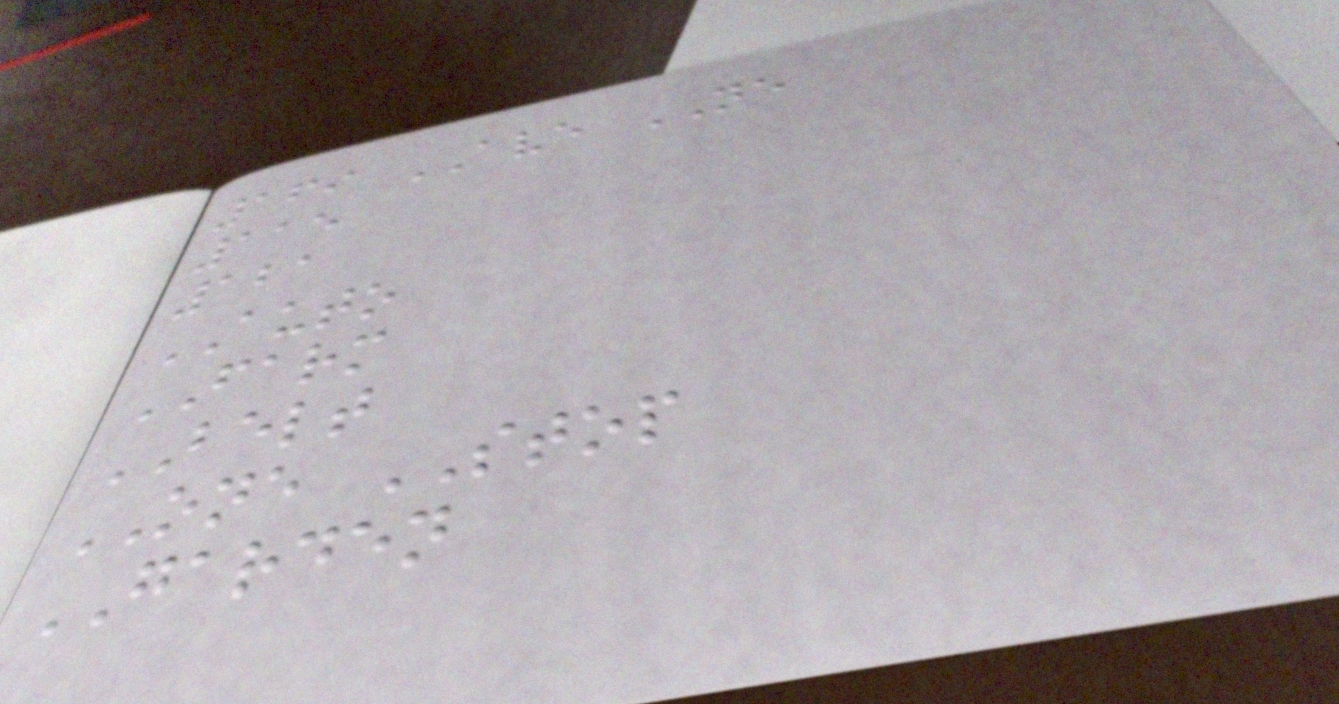169 AVE NE
115
121
AUTO
FARM
BELT
ONE STOP
GARDEN
